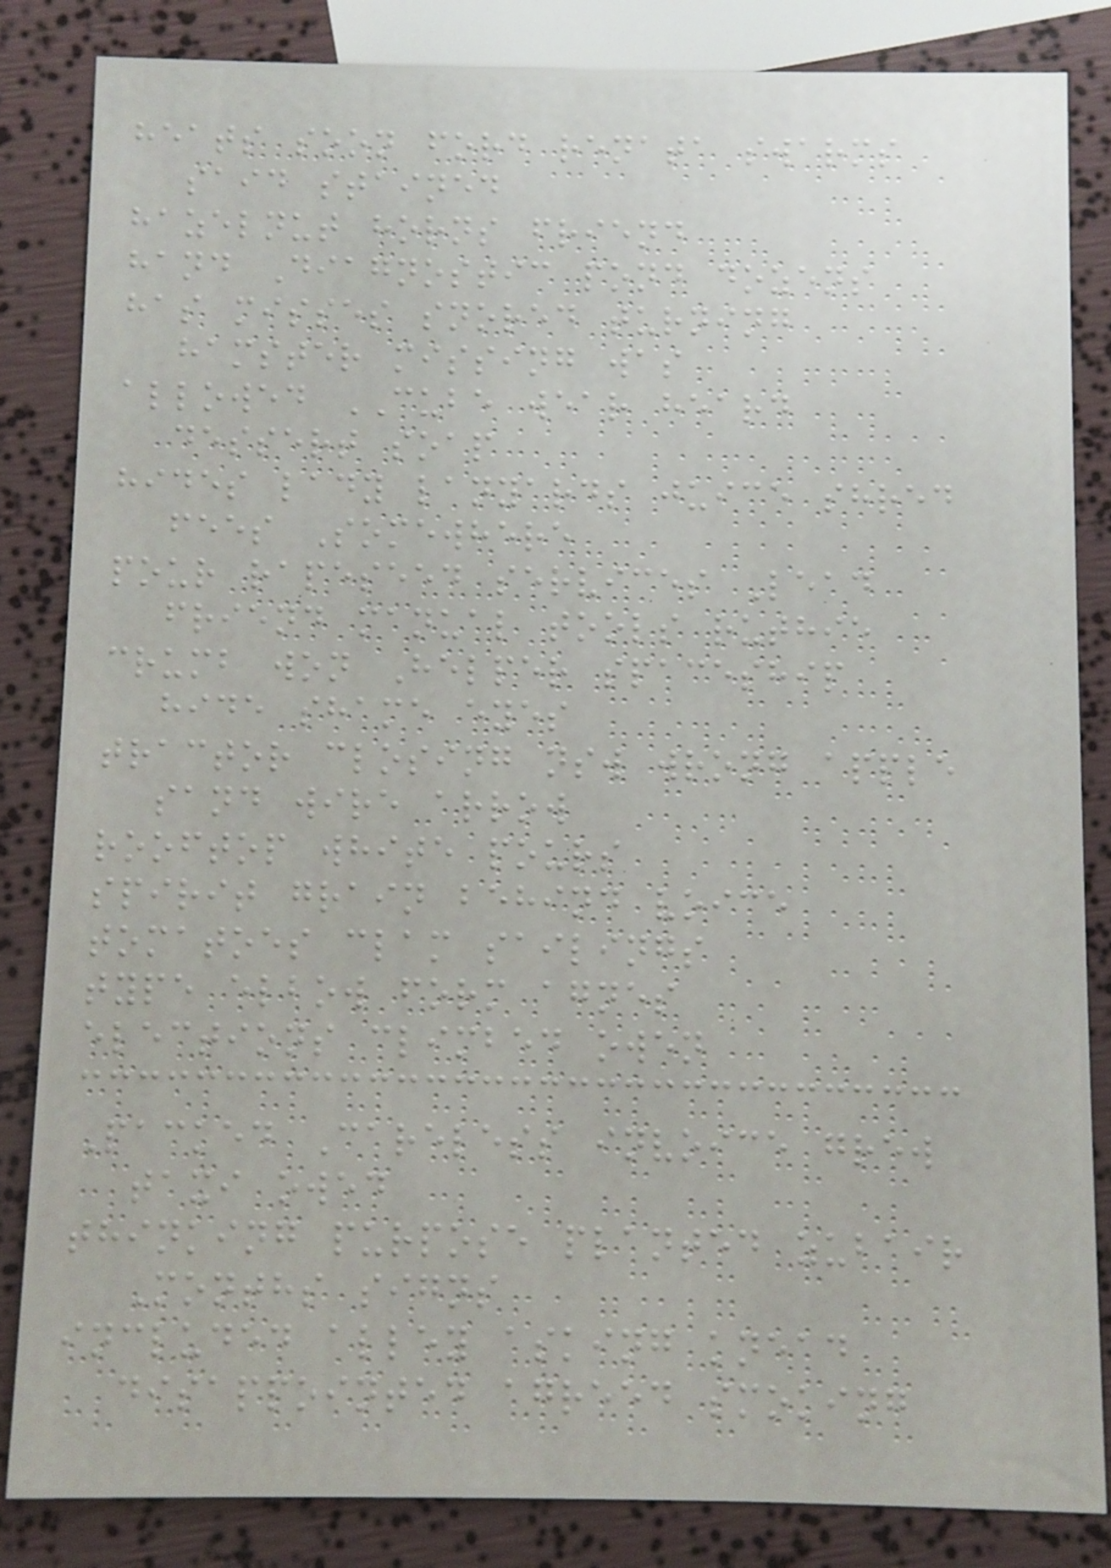heats soon ford renata swarms
said stained
hazelnut horns friend
hand Diagnostic pond dozens
has misses snored turning
hamster missing was
allowed CUBE wear heard
dessert soap
hides lady lanyards juice shred
fees Somewhere
pour rapeseed services Lead
friend manual tools ruthie
crumb won Helper spaceship
hide shame eyes
tractor closing nsw wrong apple
sand wire arrow
rooftop white pours
spirit grain behind voice
tomatoes clam sailings
type elbow form agnes
elections climbed owen
Packed Careless invoice grew
taxi owed
thinking purpose planted zubair
Months signs
included alley asking knead
disappointed agreed smoking
